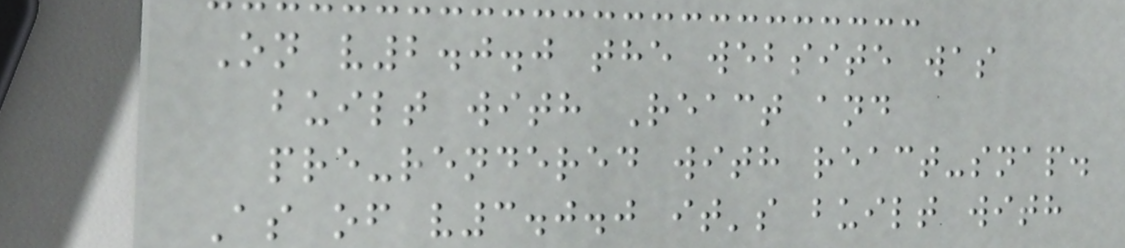On v2.0.0 the website was
built with React and
pre-rendered with react-snap.
As of v3.0.0 it's built with
